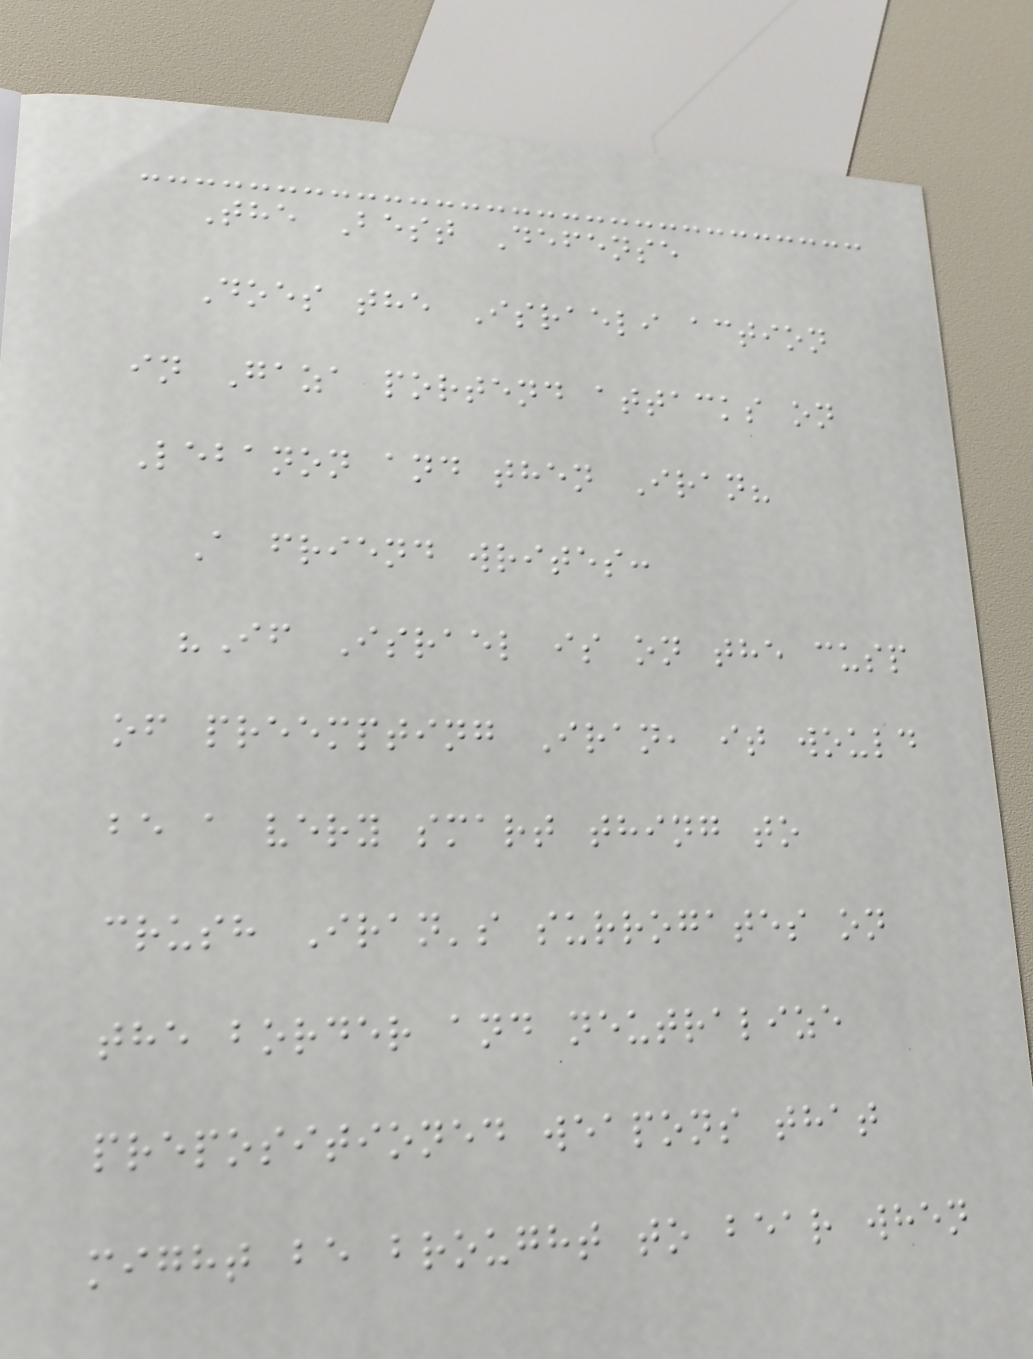The Best Defense
Does the Israeli action
in Gaza portend attacks on
Lebanon and then Iran?
A friend writes:
"If Israel is on the cusp
of preempting Iran, it would
be a very smart thing to
crush Iran's surrogates on
the border and neutralize
prepositioned weapons that
might be brought to bear when
